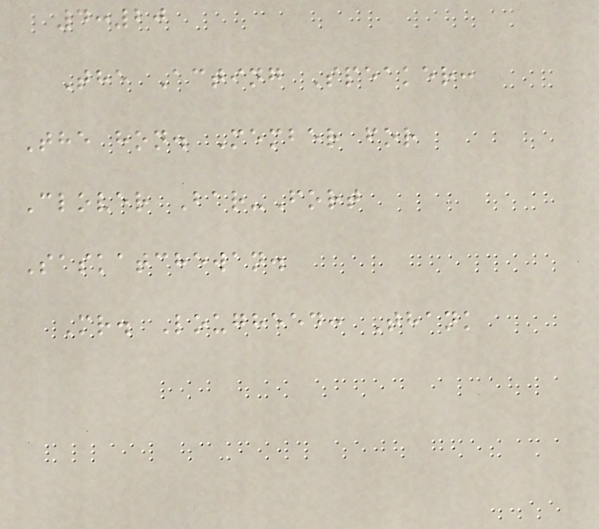4:20
The Acting Speaker:
The hon. Member for
Clover Bar-Fort
Saskatchewan.
Mr. Lougheed: Thank
